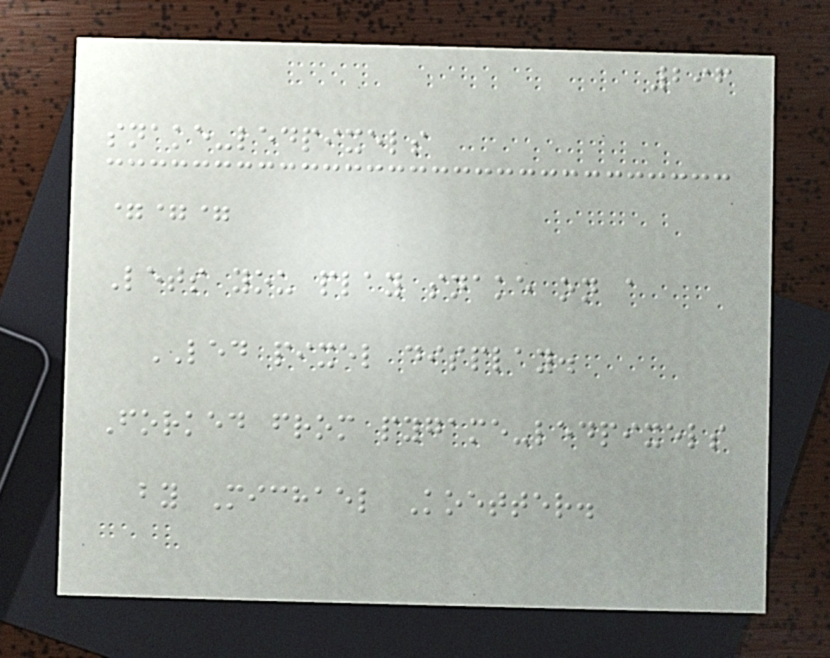296
snake-ledpixels
===
Lets you play snake on a
LED pixel display.
Forked from pygame-ledpixels
by Michael Koetter.
